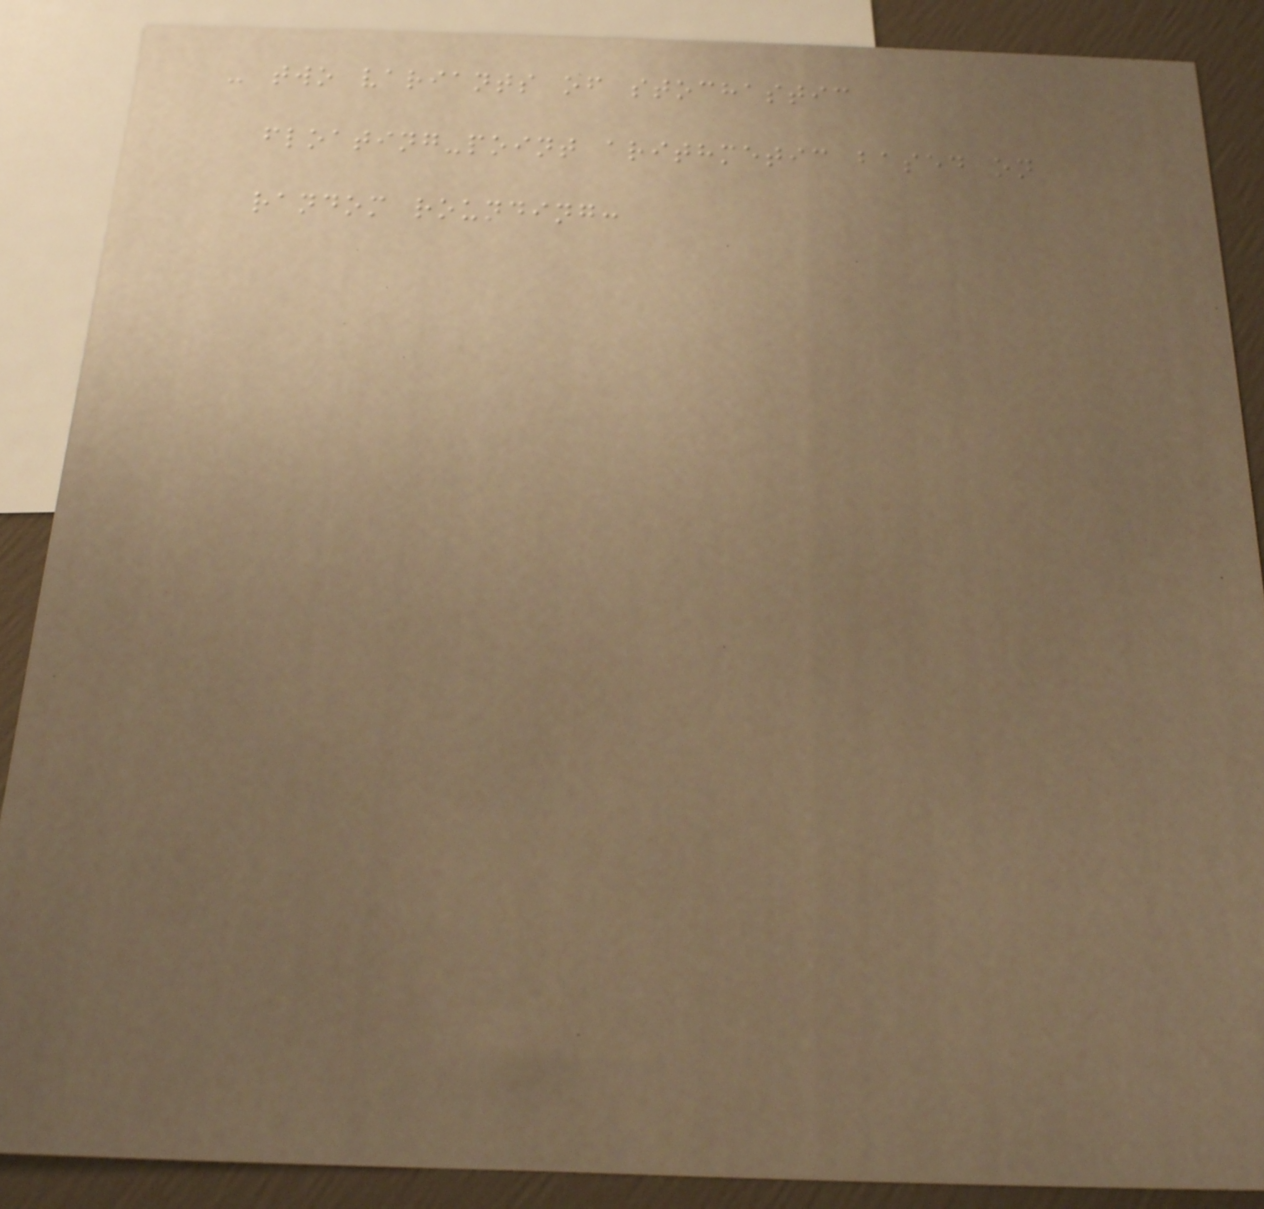- two variants of stochastic
floating-point arithmetic based on
random rounding:
